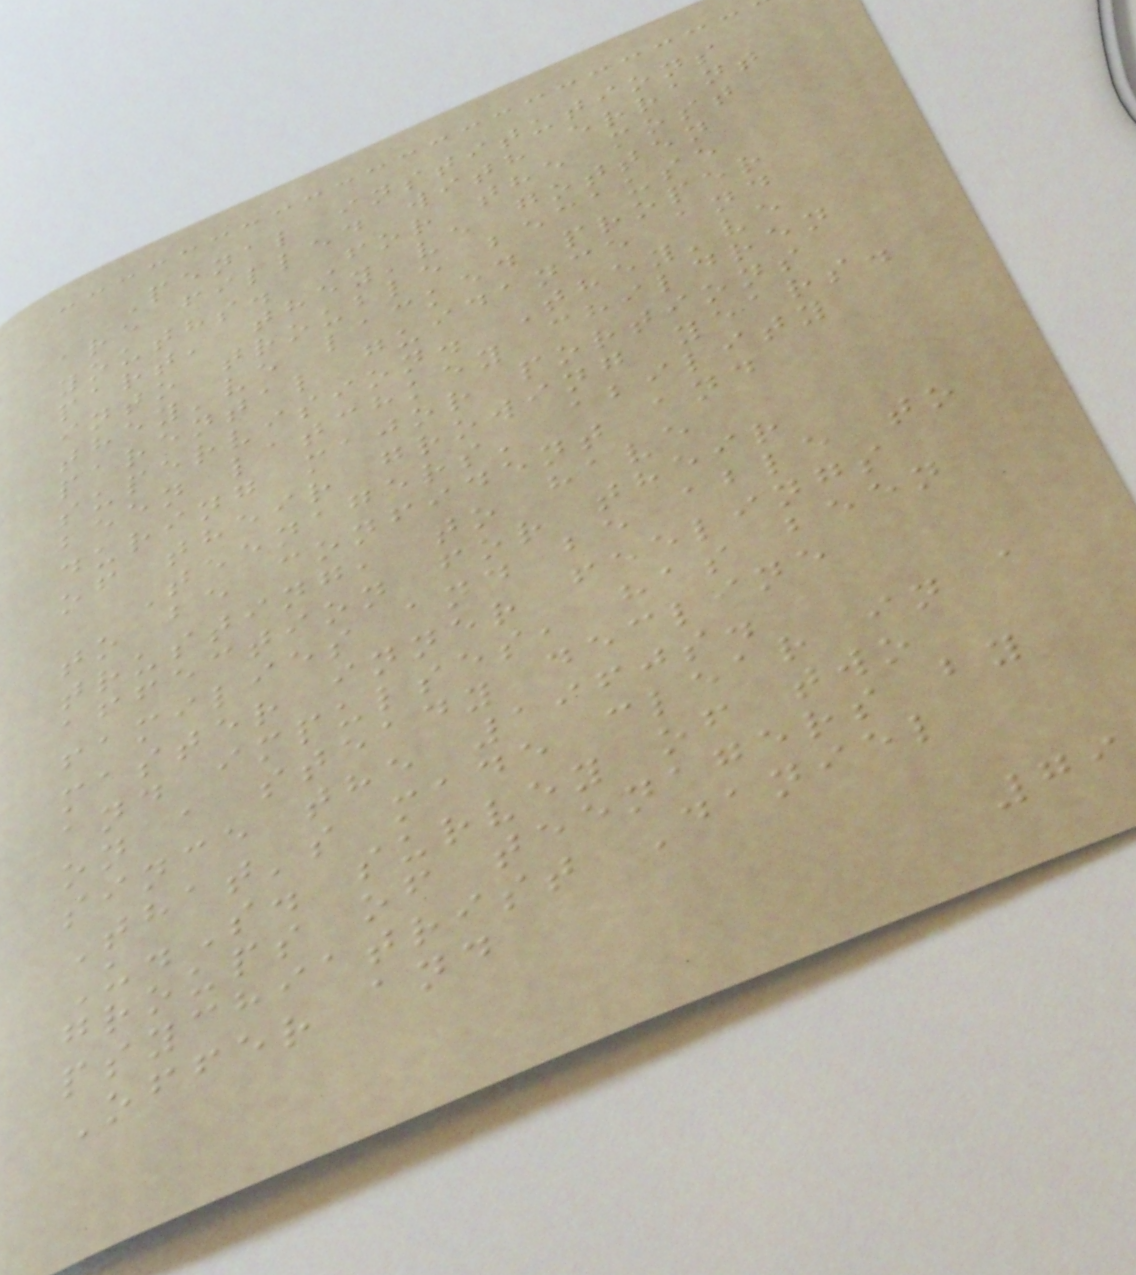Penal institutions
are filled with errant
youths. For the most
part, they've gotten
into trouble because
they've lacked proper
parental guidance and
supervision. They've
been latchkey children
during major portions
of their growing years.
Teenagers' ability
to be confident and
trusting, to have
affection for their
families and be able to
master inner feelings
and impulses, has been
on a steady decline
since the 1960s.
That's made clear in a
U.S. survey of two
groups of teenagers by
psychiatrist Daniel
Offer and
79
